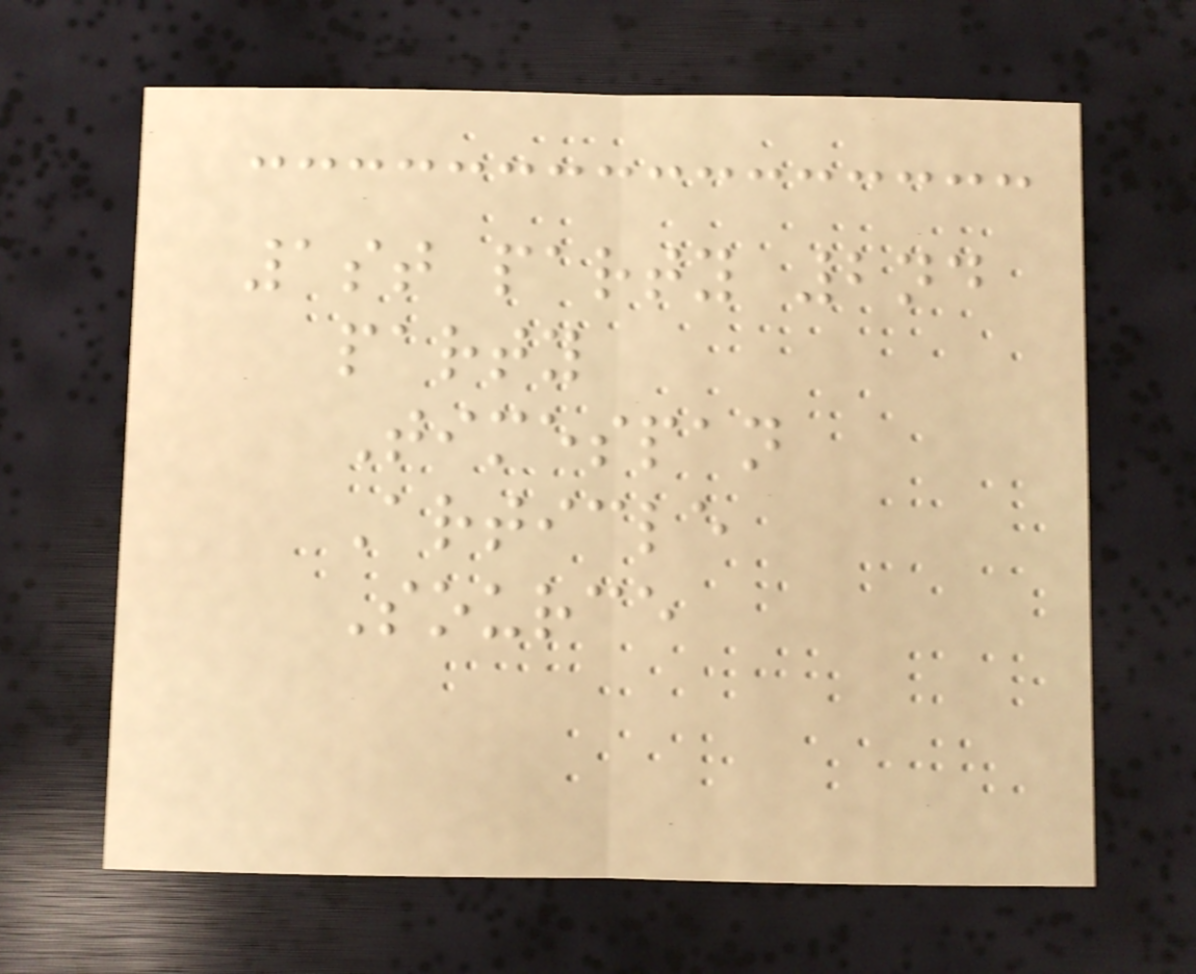1st party 2nd
party
Timespan
Article
Source
